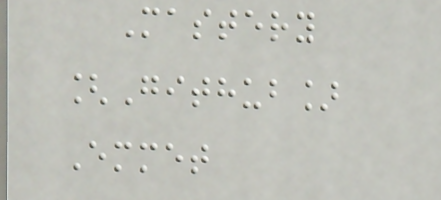Mastery
[Github]
Emmet
